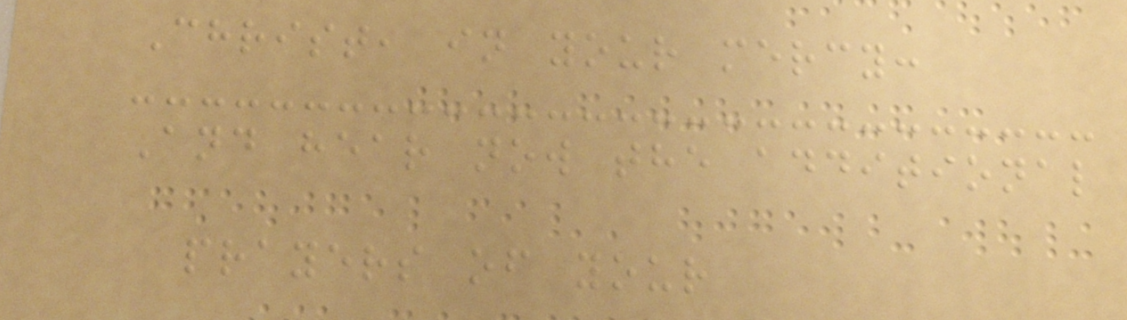Christ, in your mercy:
And hear now the additional
prayers of your
